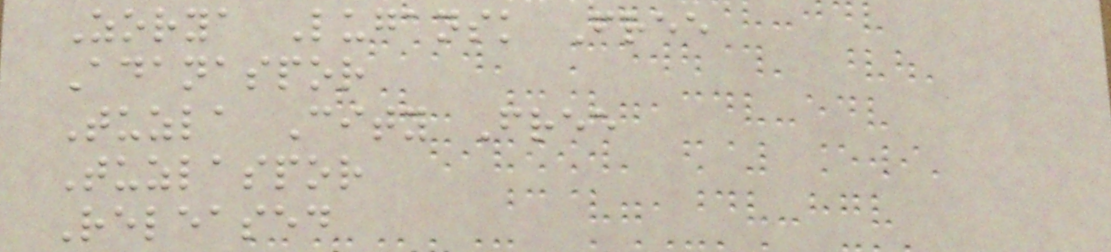Zorya Lugansk Free
Adanaspor
Tuzla City Free
Tuzlaspor
Released
